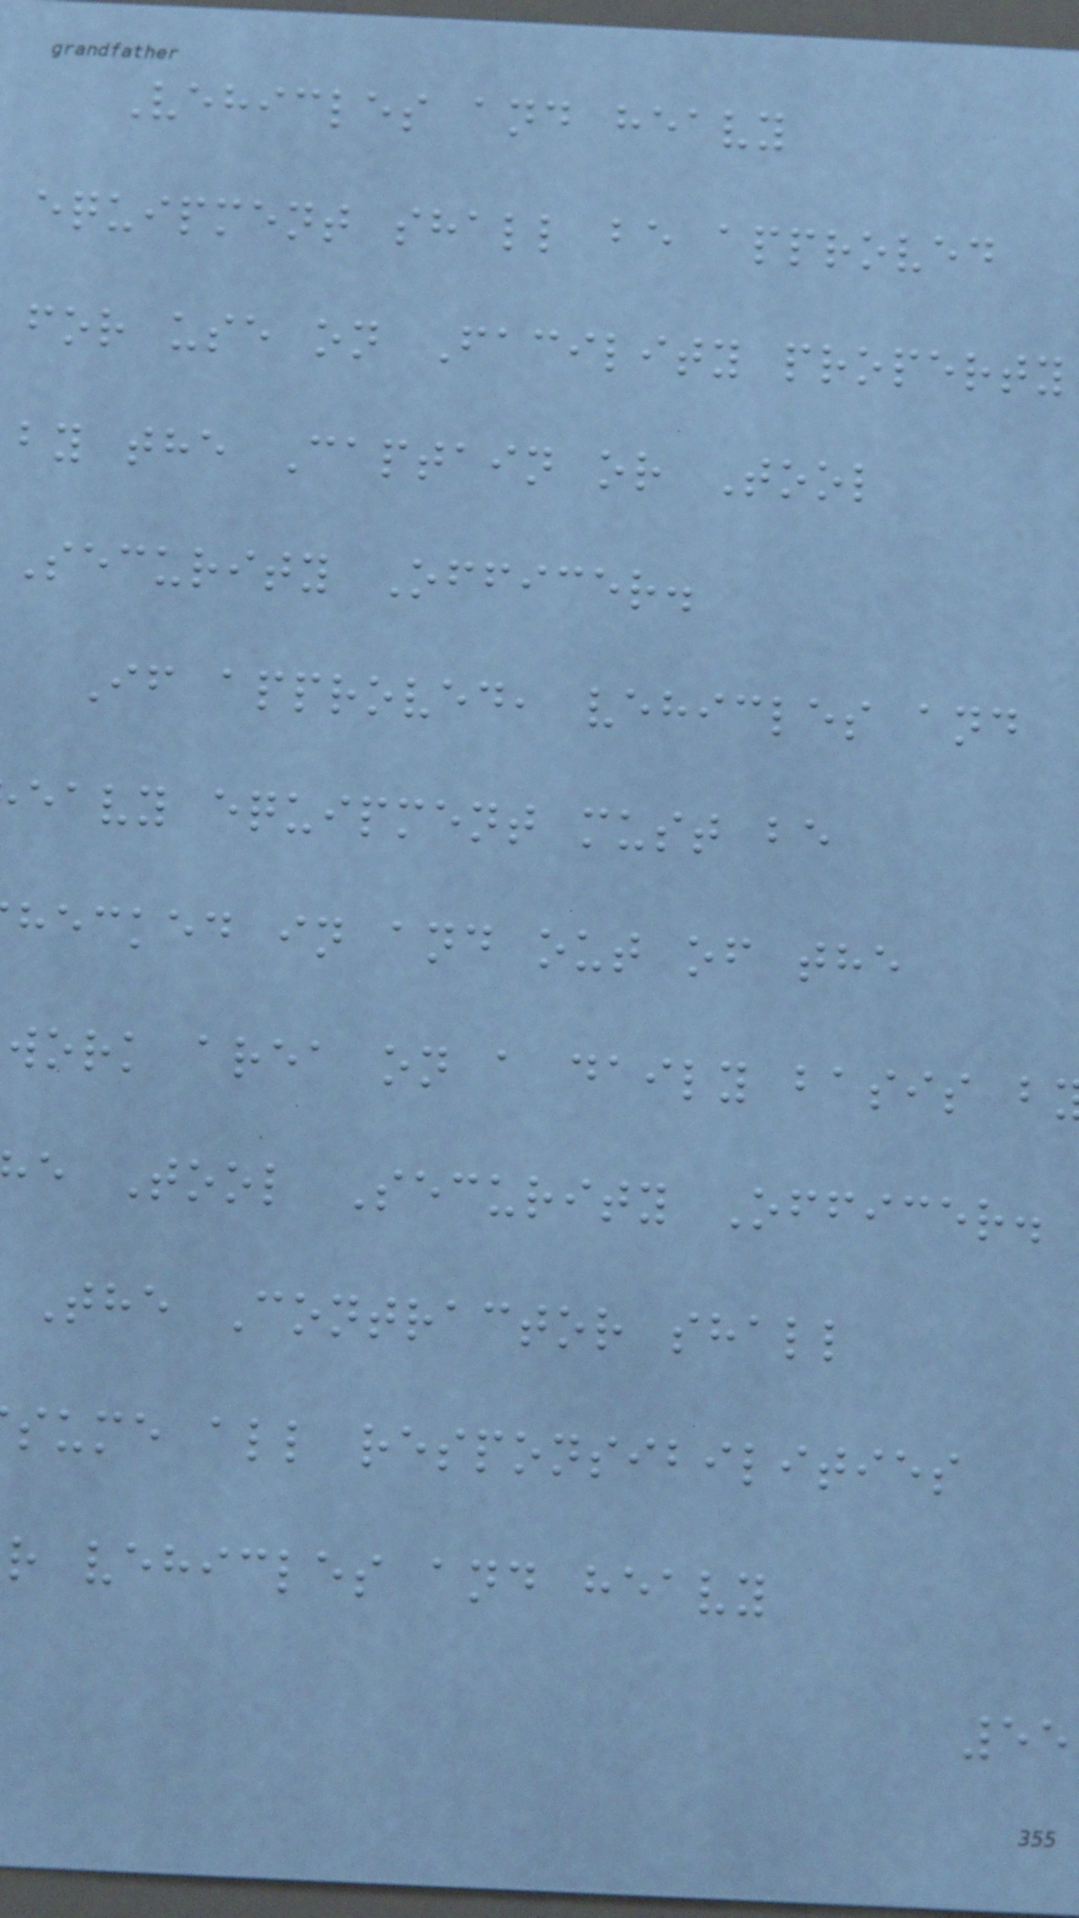Vehicles and heavy
equipment shall be approved
for use on Facility property
by the Captain or Tool
Security Officer.
If approved, vehicles and
eavy equipment must be
hecked in and out of the
work area on a daily basis b
e Tool Security Officer.
The Contractor shall
sume all responsibilities
r vehicles and heavy
55
